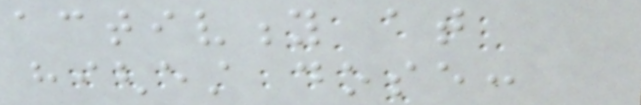activity at
highest dose:
